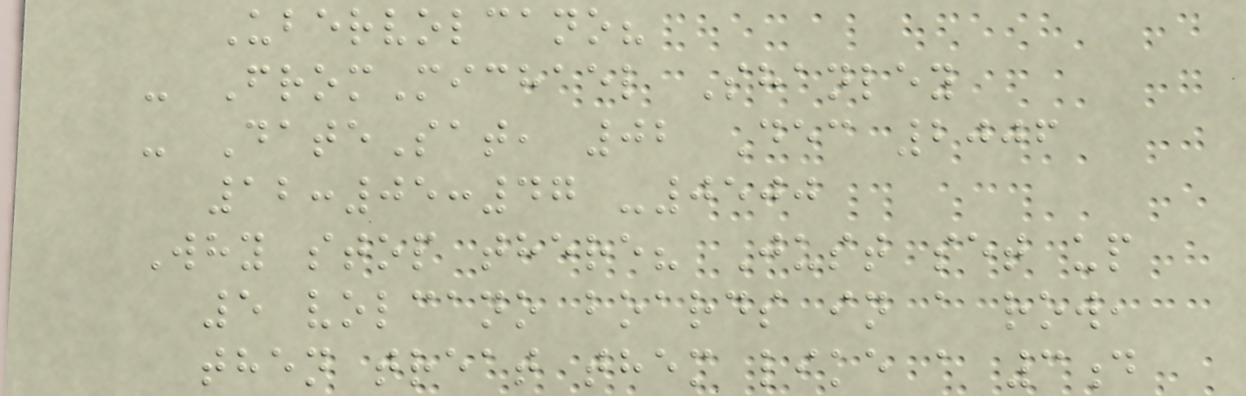Ubervolcano?
- FromMichael Shanley
- DateSat, 02 Dec 2006
12:05:47 -0500
Why stop there? Just set up
5 volcano boards in a row,
then treat them like a 3d
